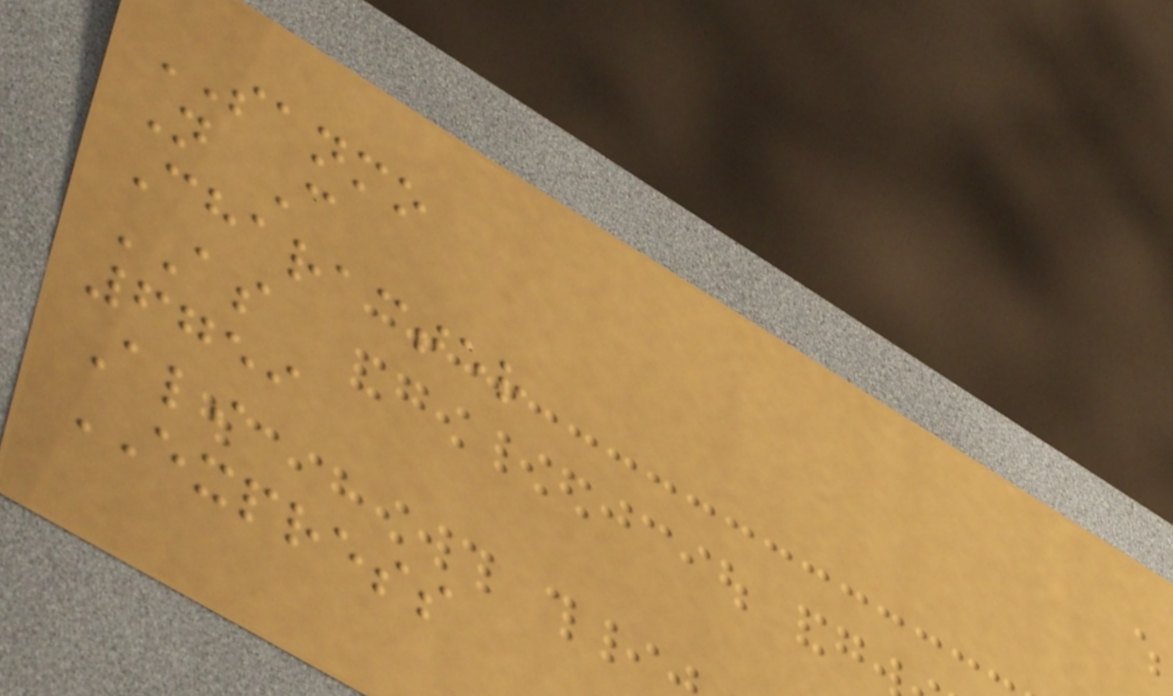SANMO
N C
Character
AS
6759
Ali
EXPRESS
